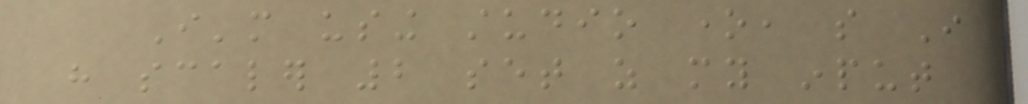I'm using studio one, so I
have scaler 2 set as my input
